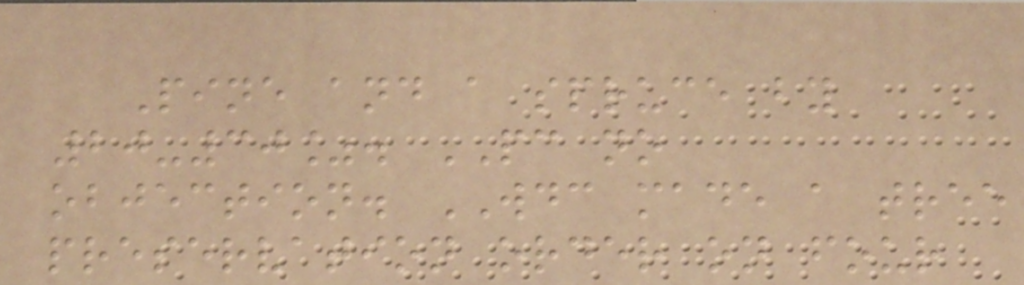Pine and a spruce by
20-30%. PC no
objection. WDC made a tree
preservation order on four
